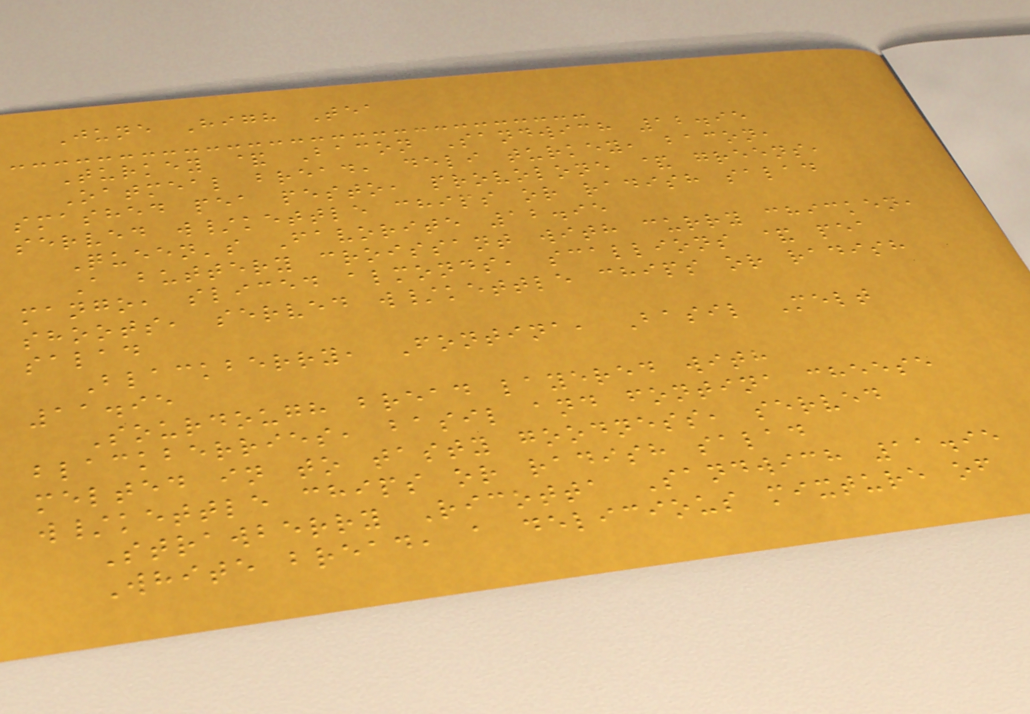June High Tea
Turkey & Bacon Sandwich 12.95
Oatmeal bread, deli turkey, bacon,
smashed pea pesto, provolone & greens,
served w/kettle chips or radish salad
Queen's Favorite 12.95
A buttery croissant with curry chicken,
mango, sliced almonds, scallions & pea
shoots, served w/kettle chips or radish
salad
Blackberry, Fontina, Basil Melt
11.95
Sourdough bread layered with
blackberries, basil and fontina cheese
melted in to tasty goodness, served
w/kettle chips or radish salad
Strawberry Ricotta Sandwich 11.95
White bread, a delicious mixture of
